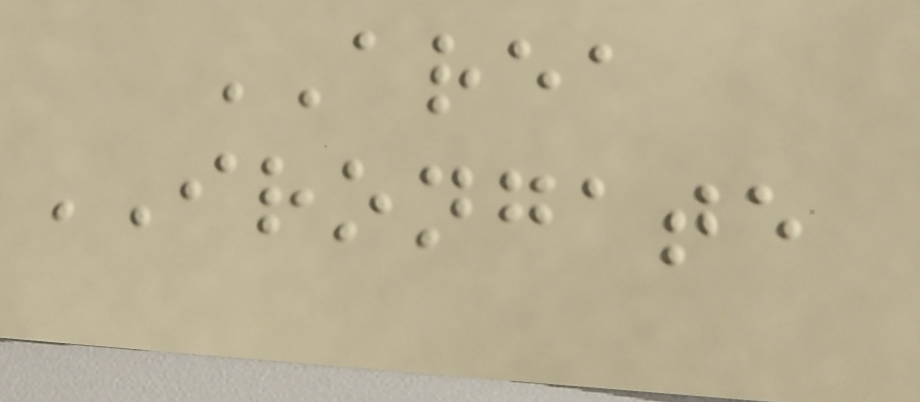AREA
IRONGATE
